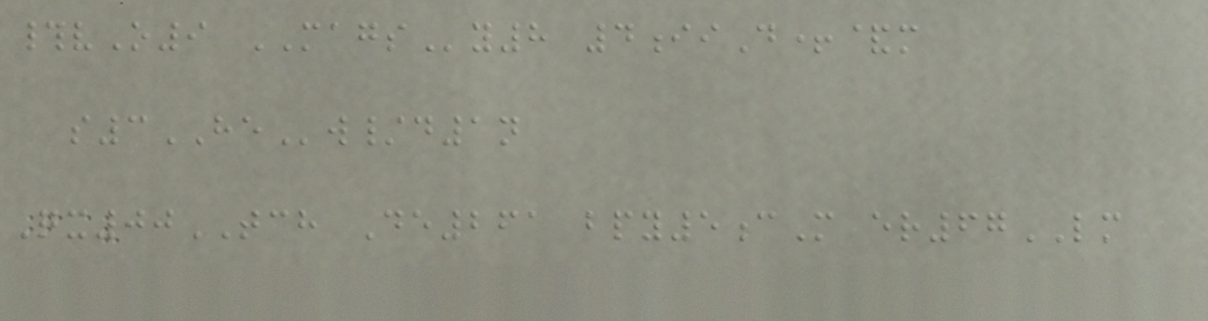#vO9 MAGSy8 4iiD+&m
s3HEw/d1n
Qx00TCH De261 bpy5cM er67LM
